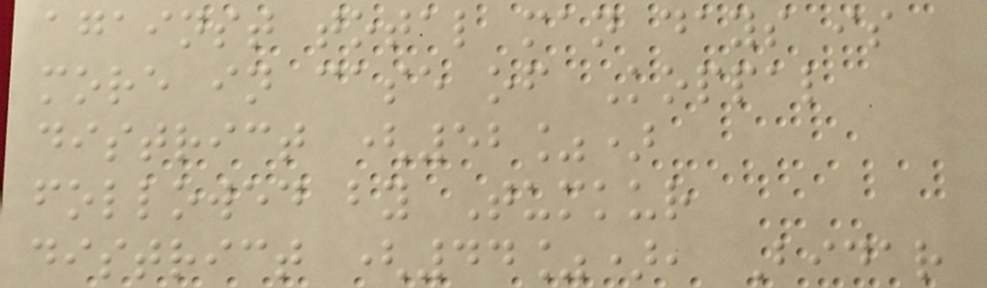against total man days is
more in case of Koppal
district (52%)
followed by Tumkur
district (44%), Bidar
